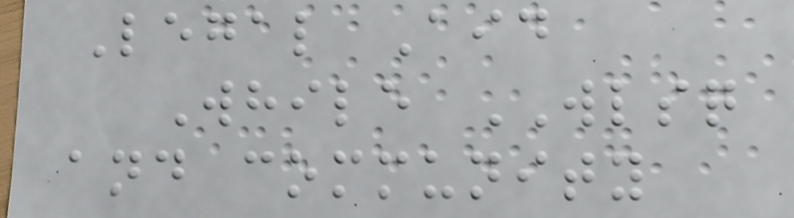Legal Aid
While WLSQ
and community
